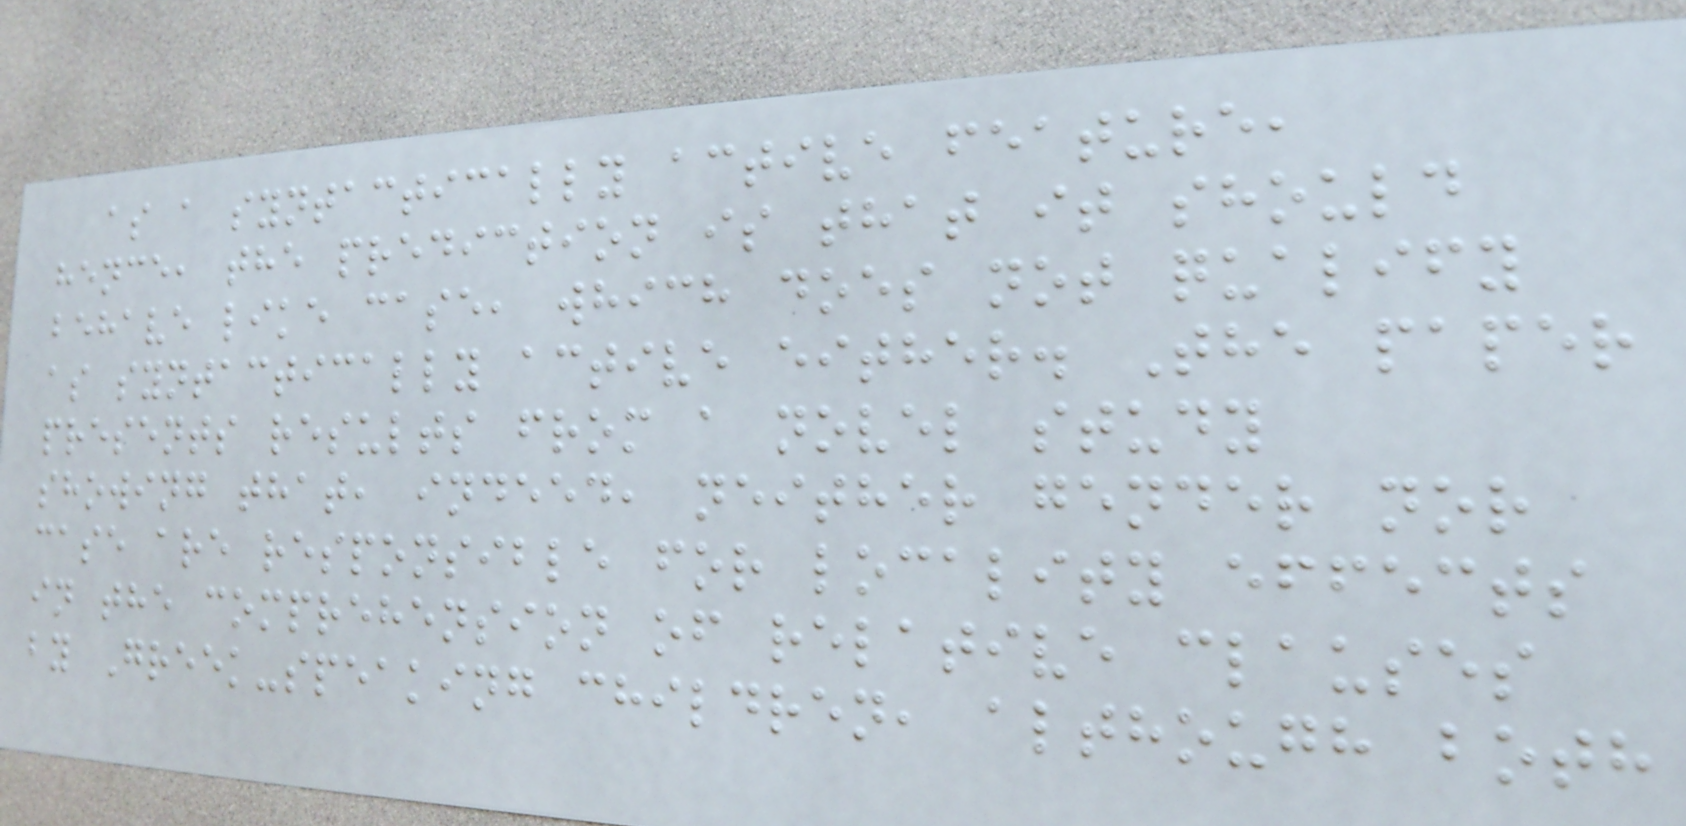as a syntactically active feature,
hence, the prediction is that it should
behave like case, which does not qualify
as syntactically active either. The paper
presents results from a novel study
showing that, indeed, neither gender nor
case are responsible for locality effects
in the comprehension of relative clauses
by Greek-speaking children, although both
